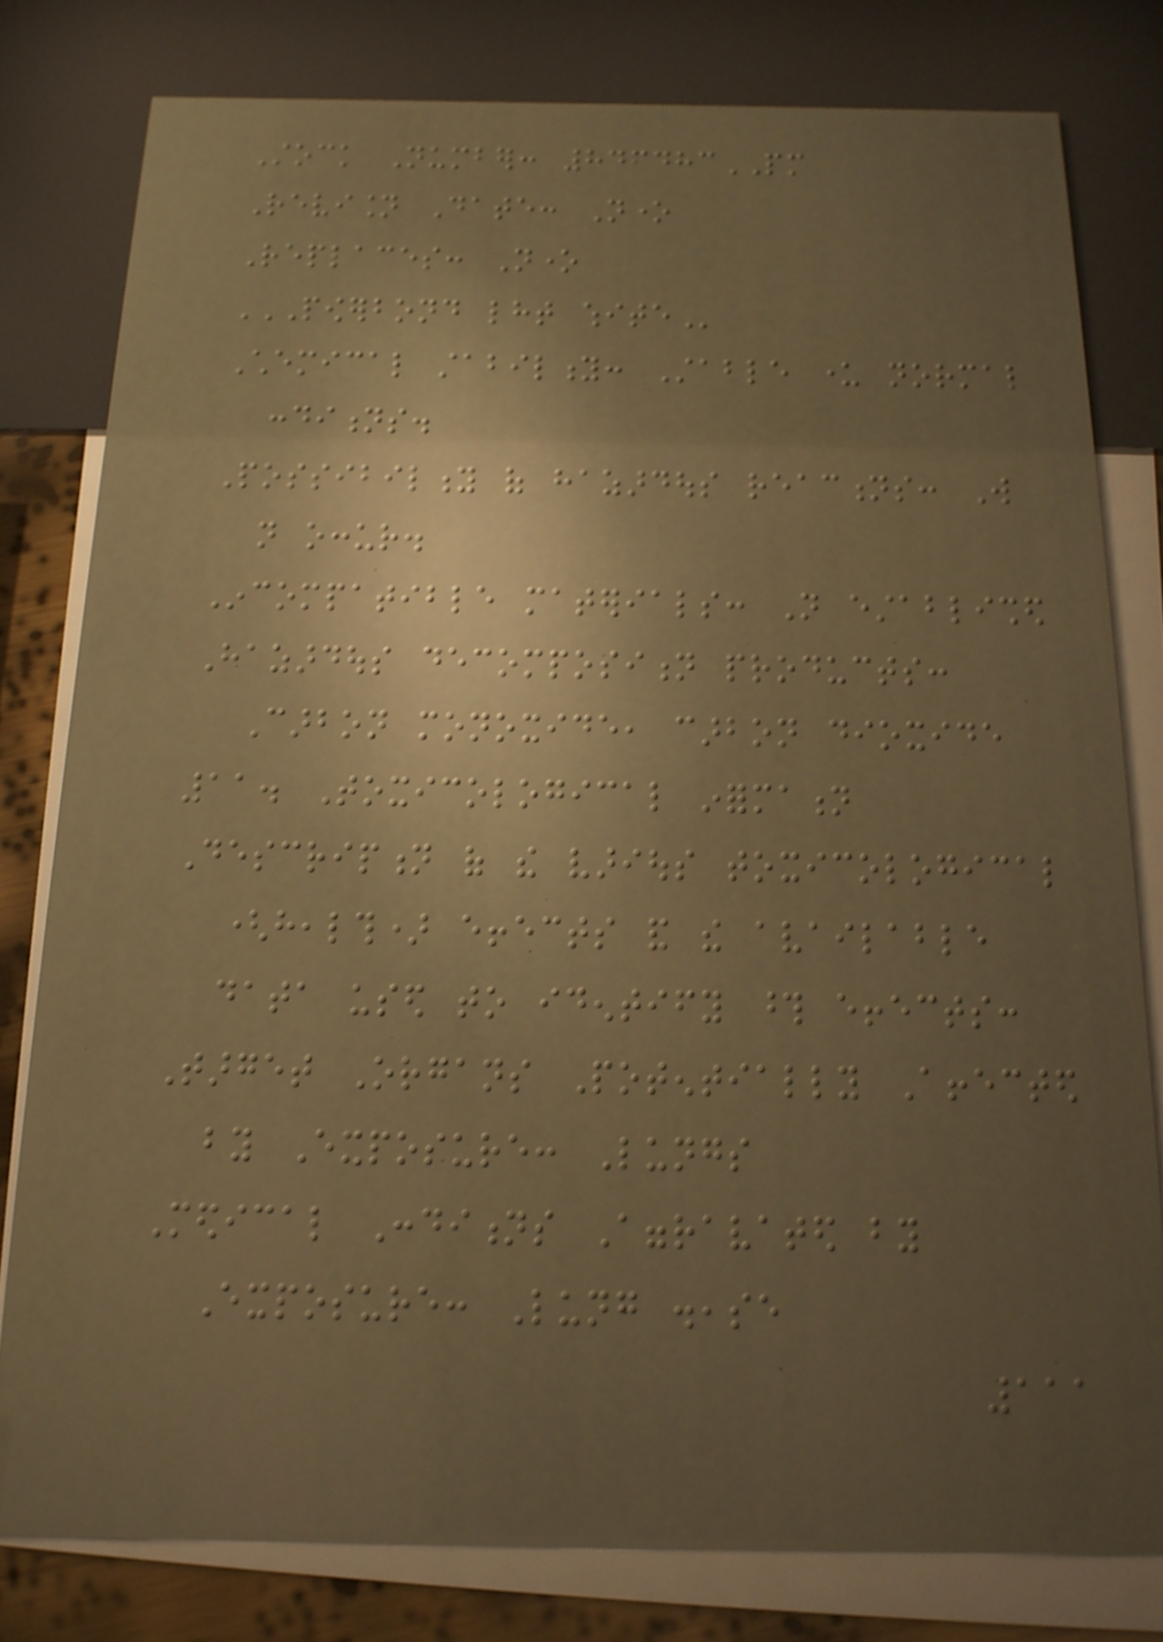Stock Number: 846483PM
Revision Date: None
Replaces: None
POWERBOND LHT WHITE
Chemical stability: Stable under normal
conditions.
Possibility of hazardous reactions: Will
not occur.
Incompatible materials: Not established
Hazardous decomposition products:
Carbon monoxide, carbon dioxide
11. Toxicological information
Description of the various toxicological
(health) effects and the available
data used to identify those effects:
Target Organs Potentially Affected
by Exposure: Lungs
Medical Conditions Aggravated by
Exposure: Lung disease
111
